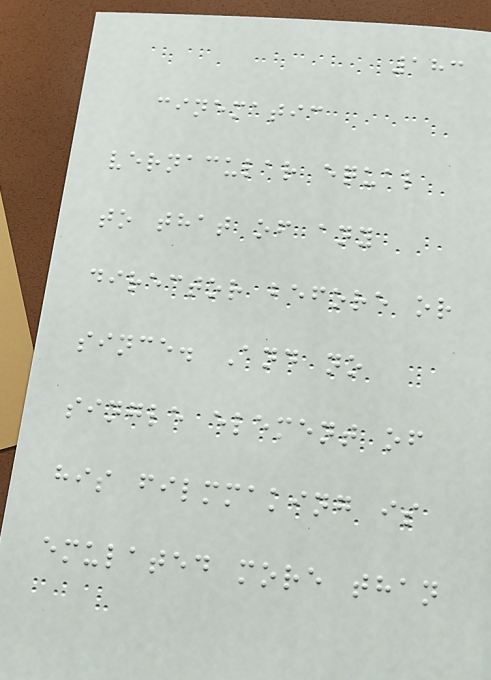183
cinematic
vernacular equal
to that of any
director before or
since. And no
single element of
his filmmaking is
emulated more than
